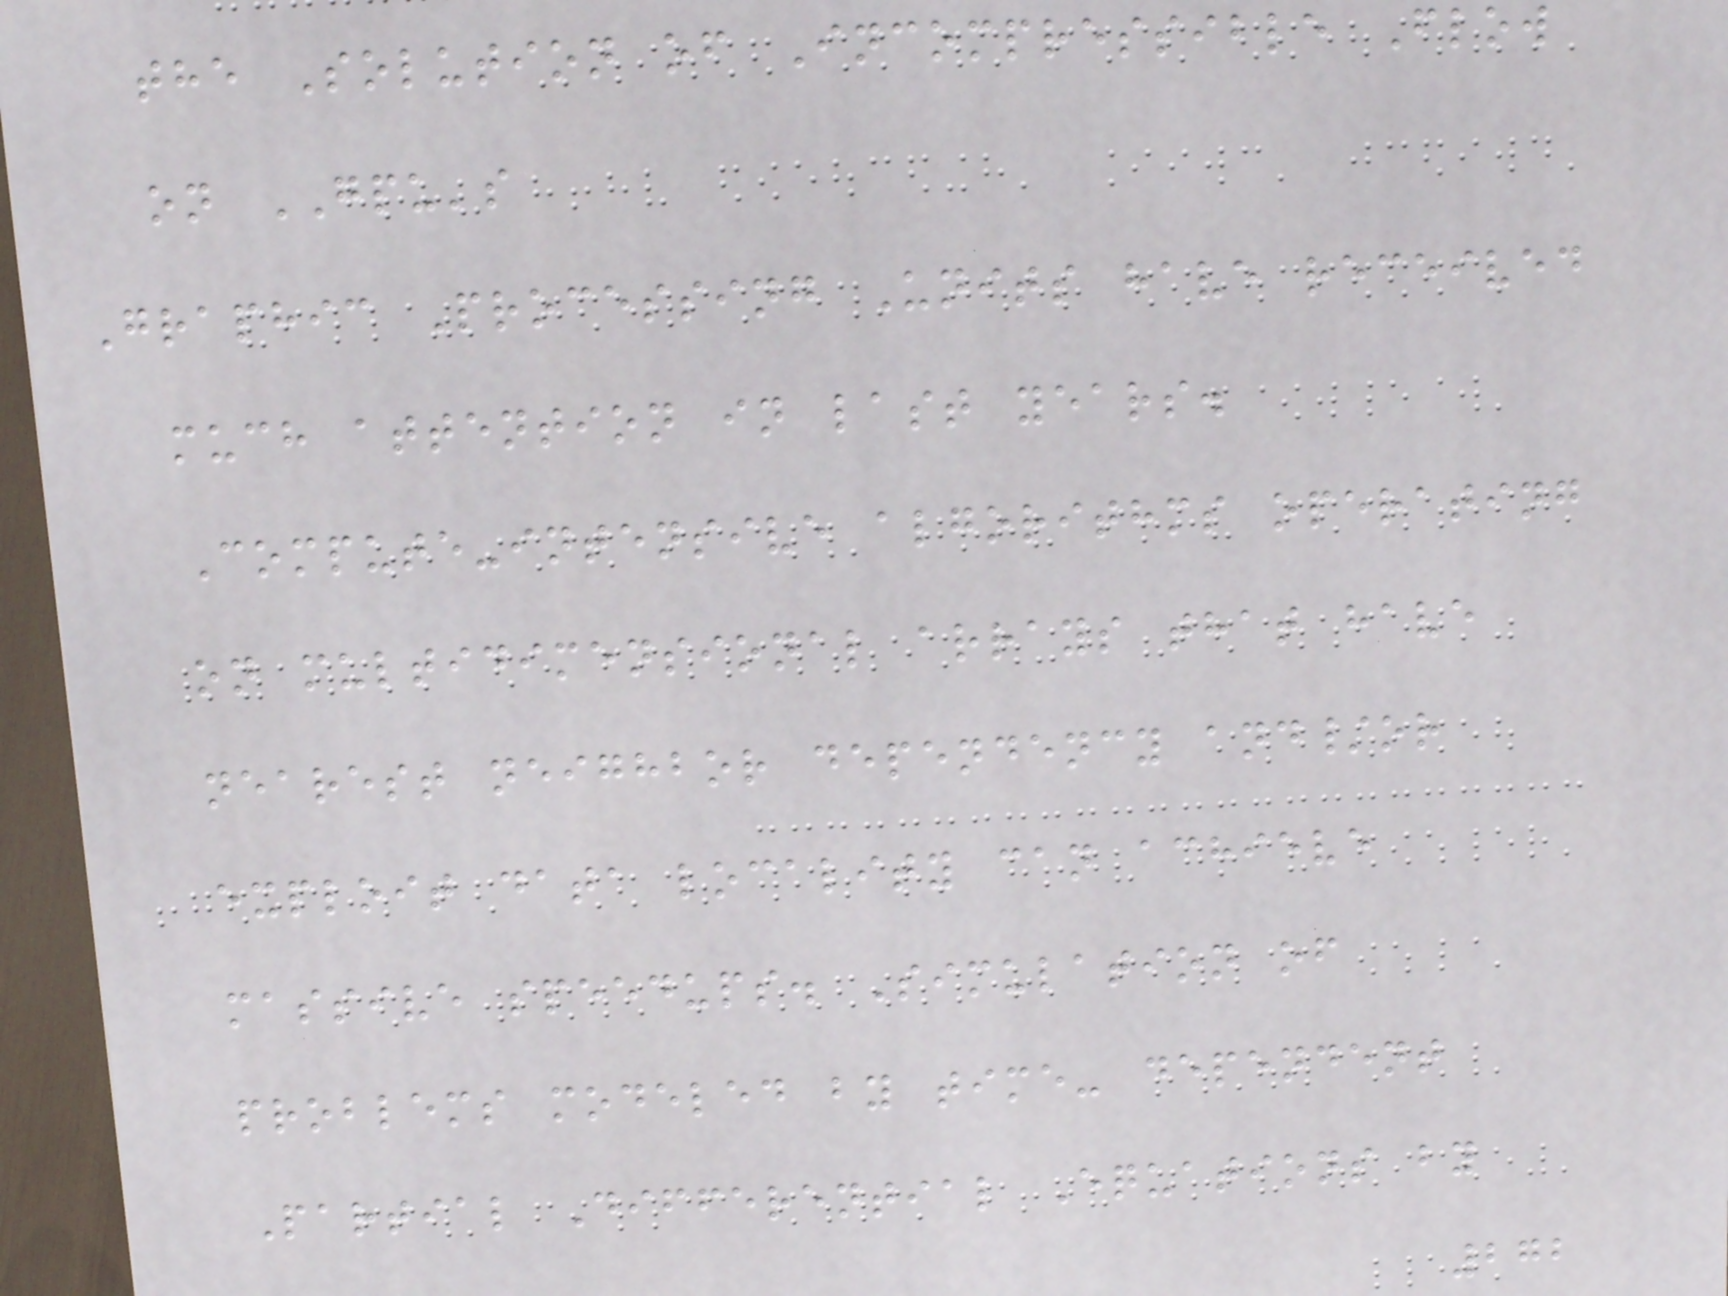the Solution of Incompressible Flow
on GPU's
Graphic Processing Units have received
much attention in last years.
Compute-intensive algorithms operating
on multidimensional arrays that have
nearest neighbor dependency and/or
exploit data locality can achieve
massive speedups. Simulation of
problems modeled by time- dependent
Partial Differential Equations by
272
